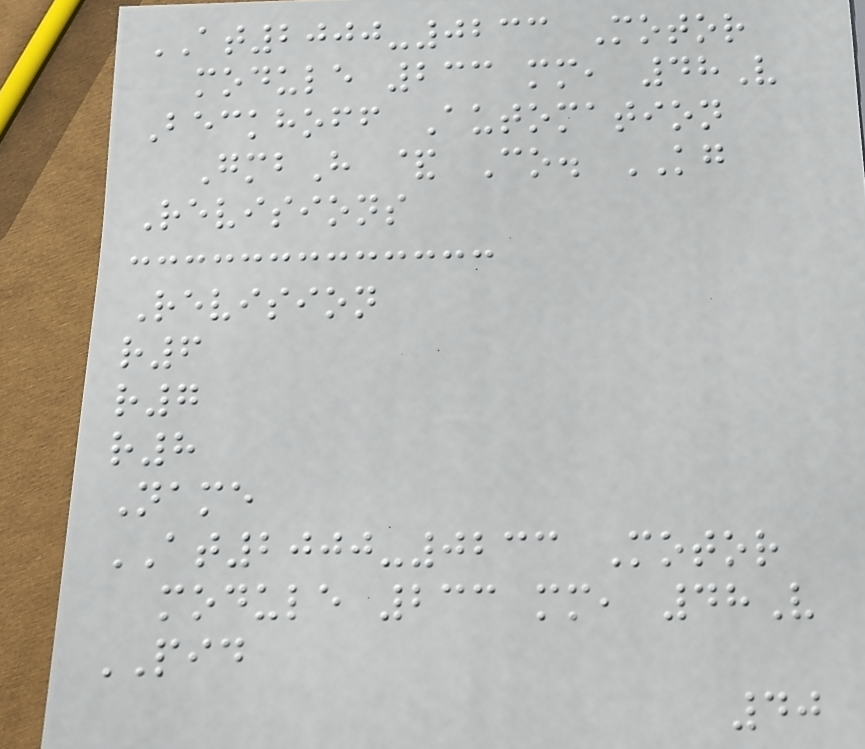AT2000-0233 Motor
module 233 mm, 48V
Beckhoff Automation
GmbH & Co. KG
Revisions
Revision
r6
r7
r8
Name
AT2000-0233 Motor
module 233 mm, 48V
PID
40
